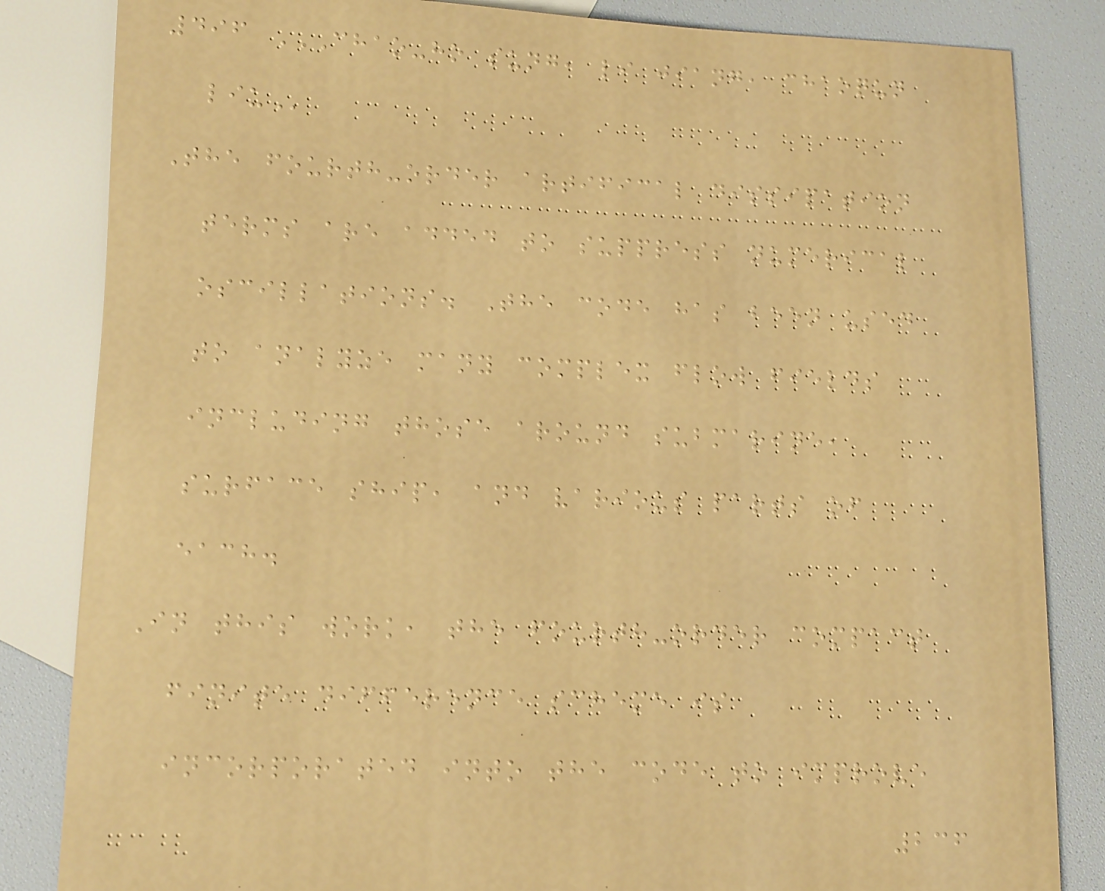496 CHAO-HO SUNG, LI JIANG, CHAOQUN
LIU
The fourth-order artifical dissipation
terms are added to suppress numerical
oscillations. The code has been used
to analyze many complex flow fields
including those around submarine,
surface ship, and various parts of
each.
In this work, the fourth-order compact
finite difference scheme is
incorporated into the code to improve
236
